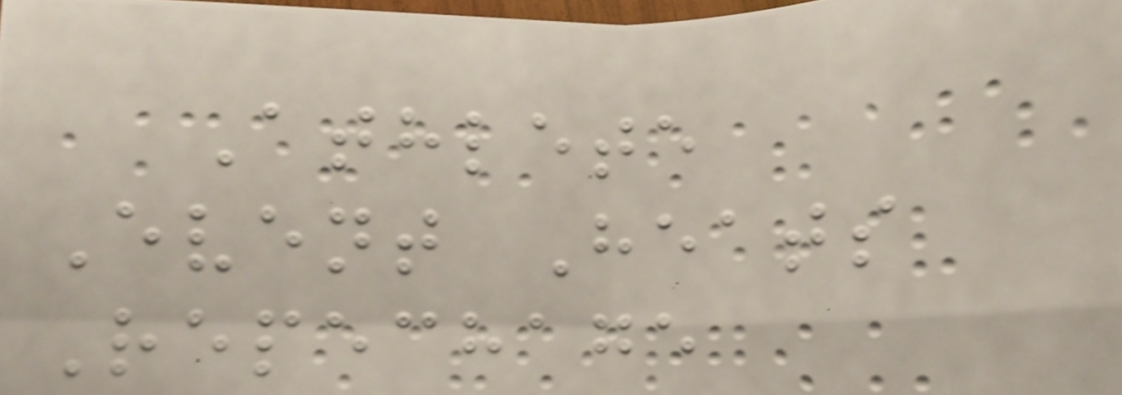Athlete
Event Heats
Repechage
